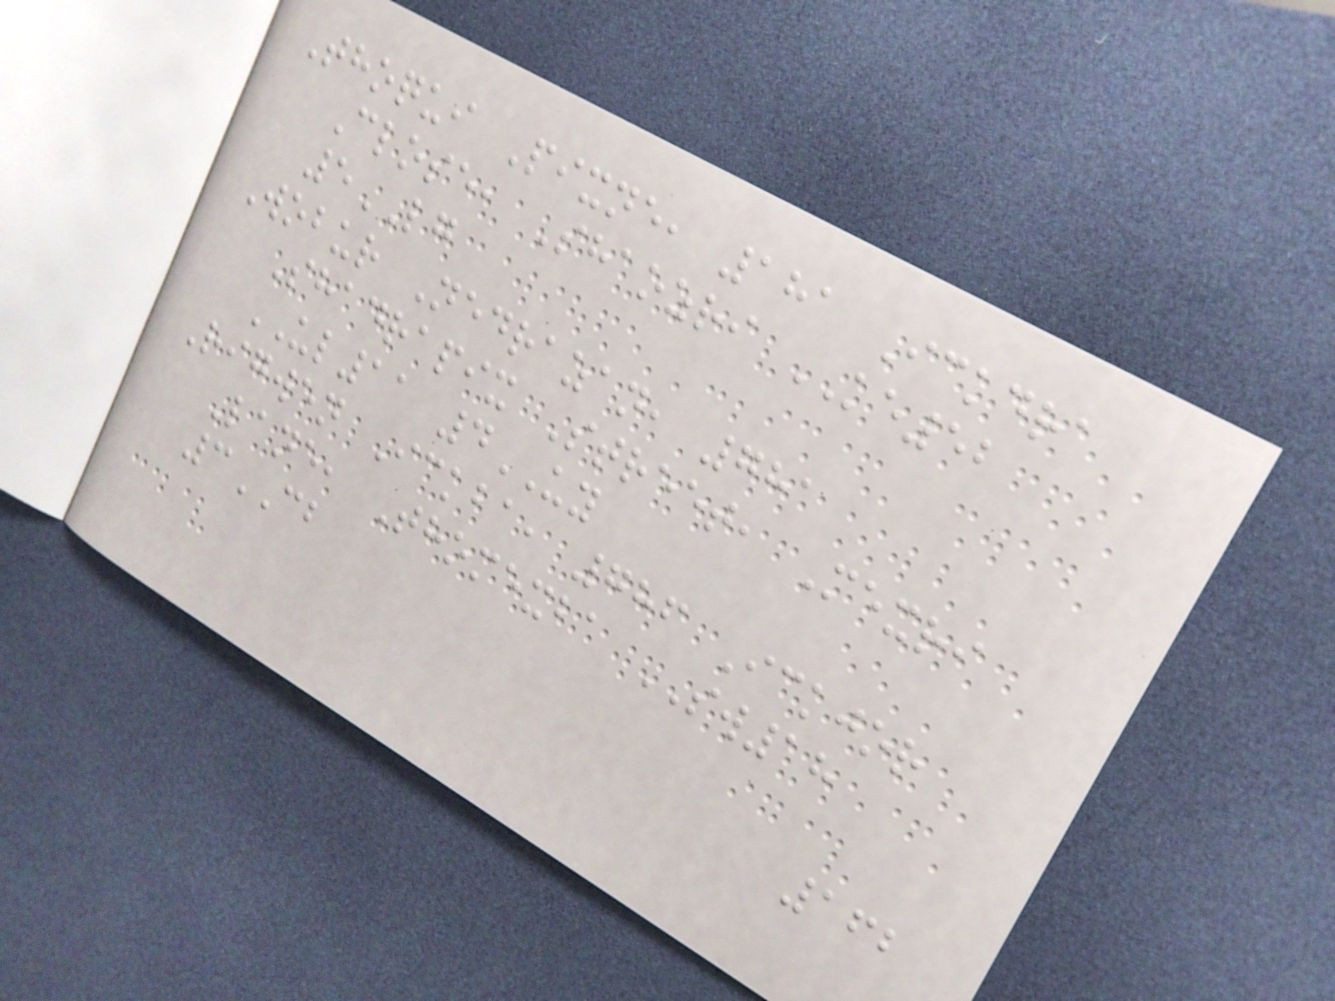Thoqui Pixne, 181 Ickdra
Close, Shaozri KE52
5LG
Wobur Nedrazan, 781
Shadrapix Street, Mexri
UL11 4UY
Rigwen Ickba, 786 Ickjor
Lane, Thomexba SW18
3CB
162
